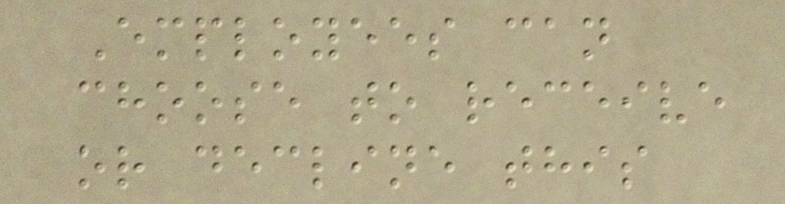Employees can
choose to receive
or decline this
